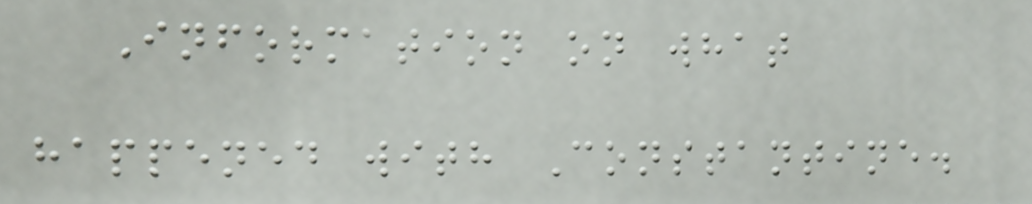Information on what
happened with Constantine.
